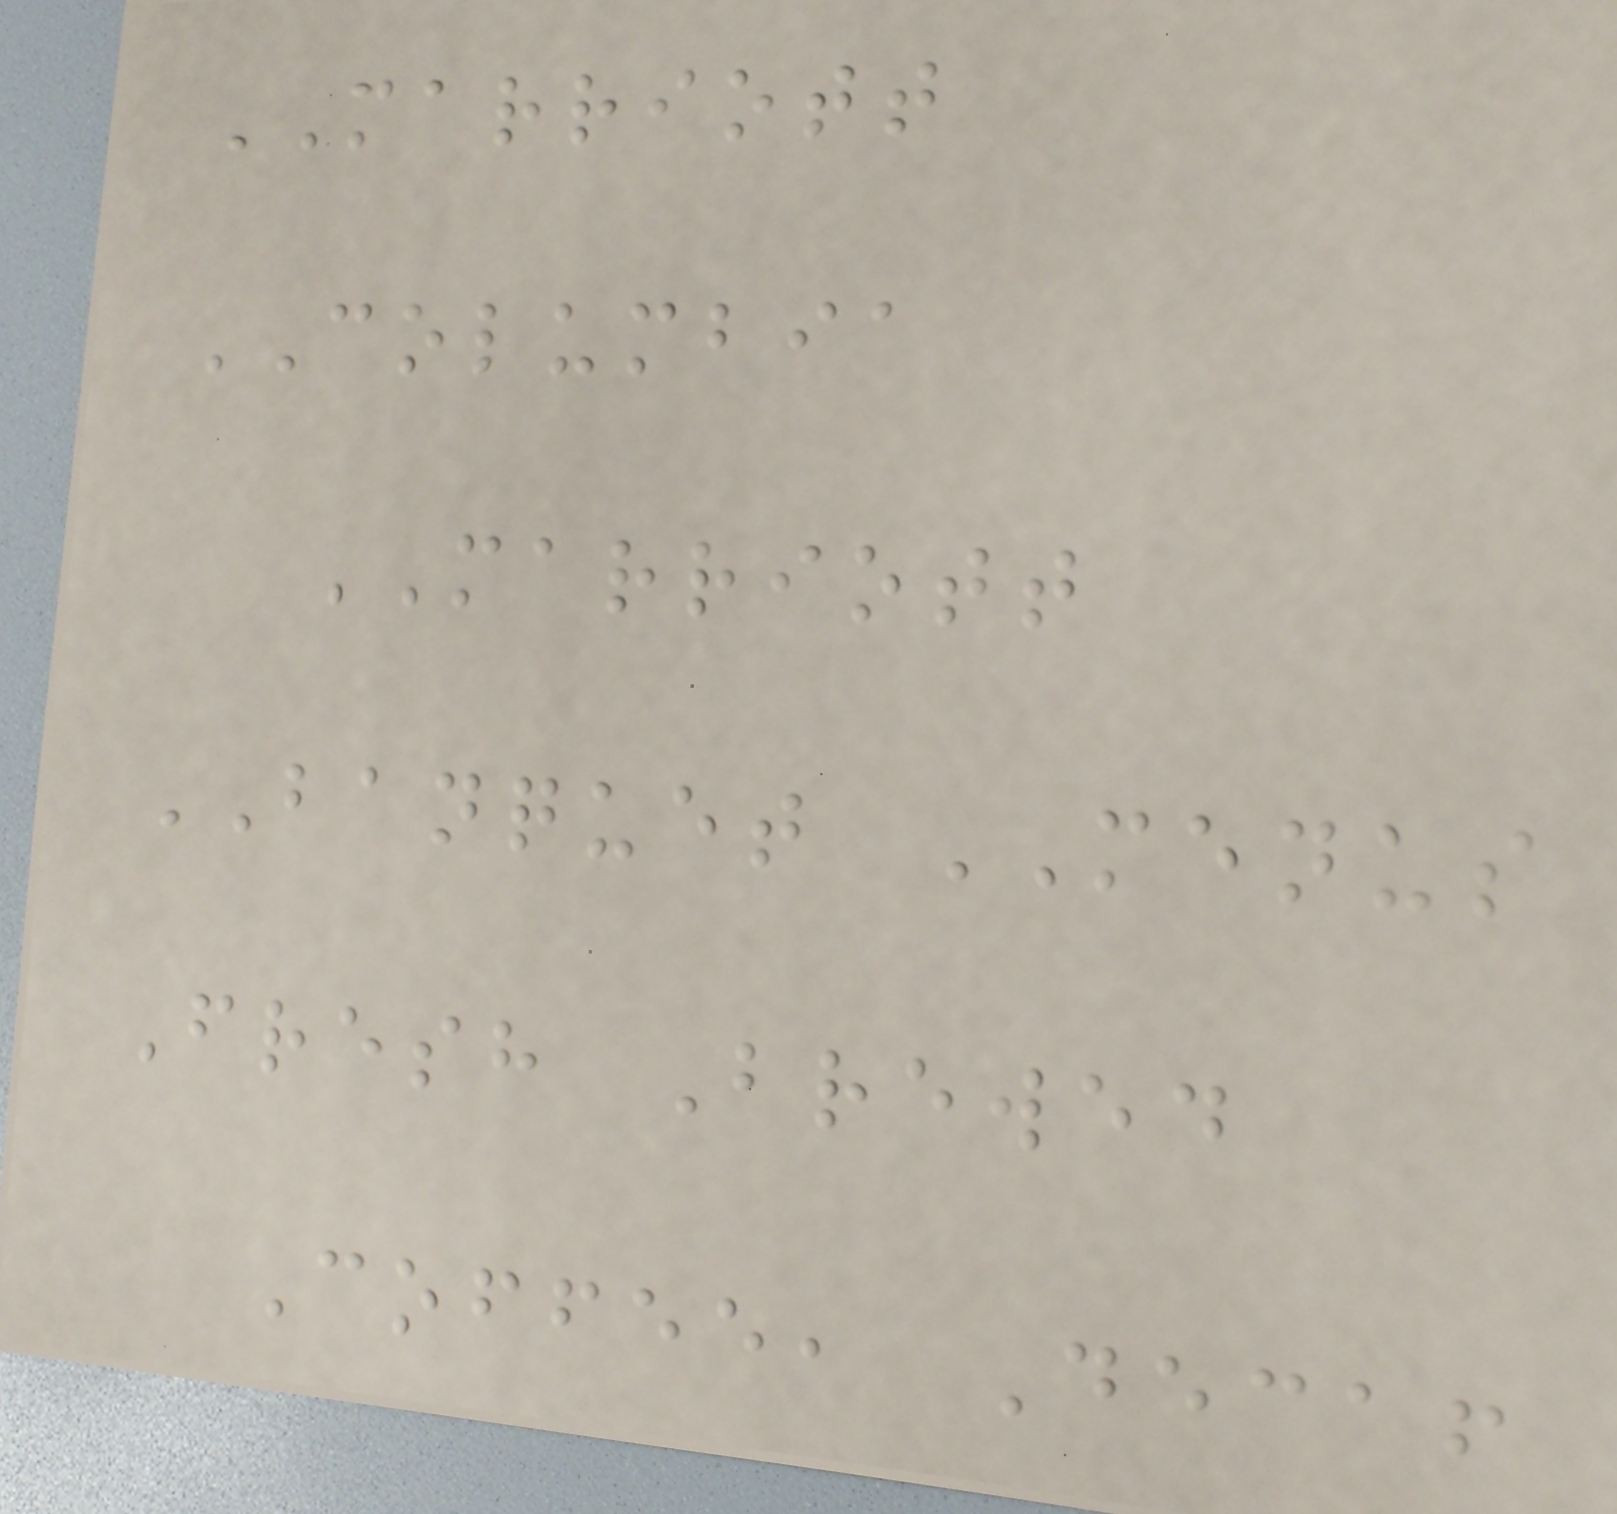MARRIOTT
COLUMBIA
MARRIOTT
BANQUET MENUS
Fresh Brewed
Coffee, Decaf
